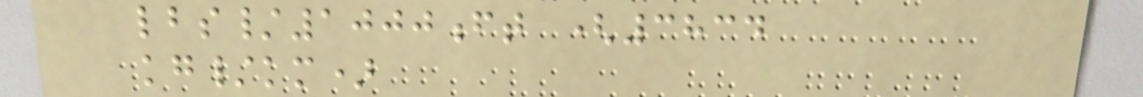lbs/1000ft (3834
kg/km)
